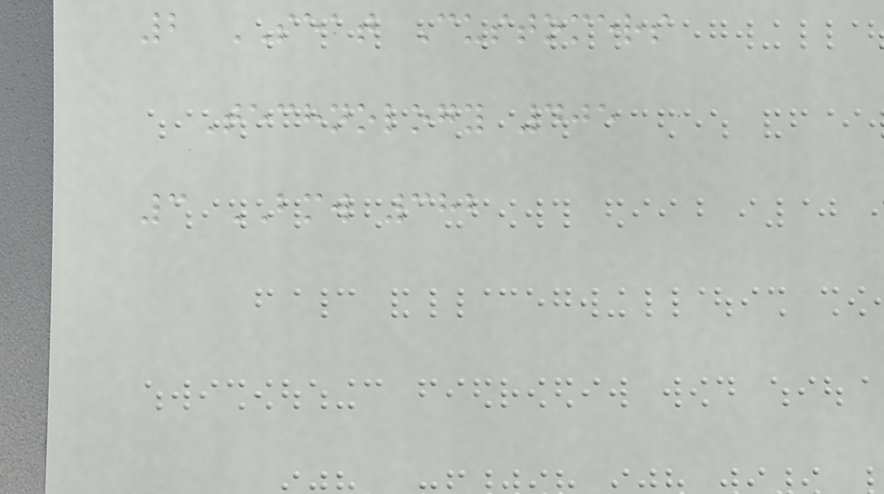2 SEAT Customers
Technology 405
3 BMW 382
